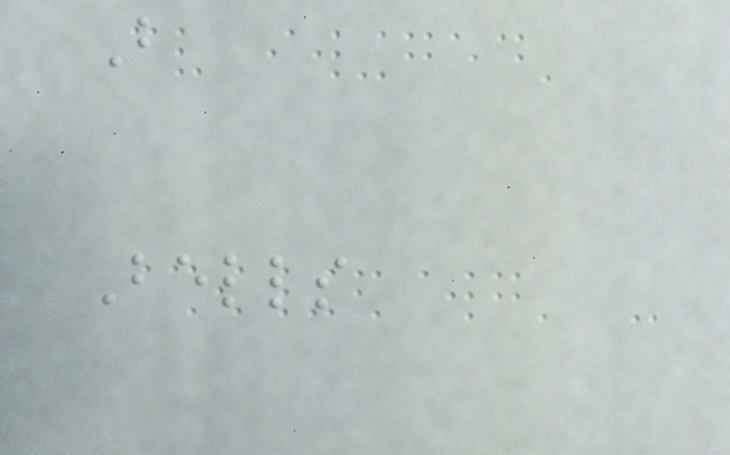B
Bells
